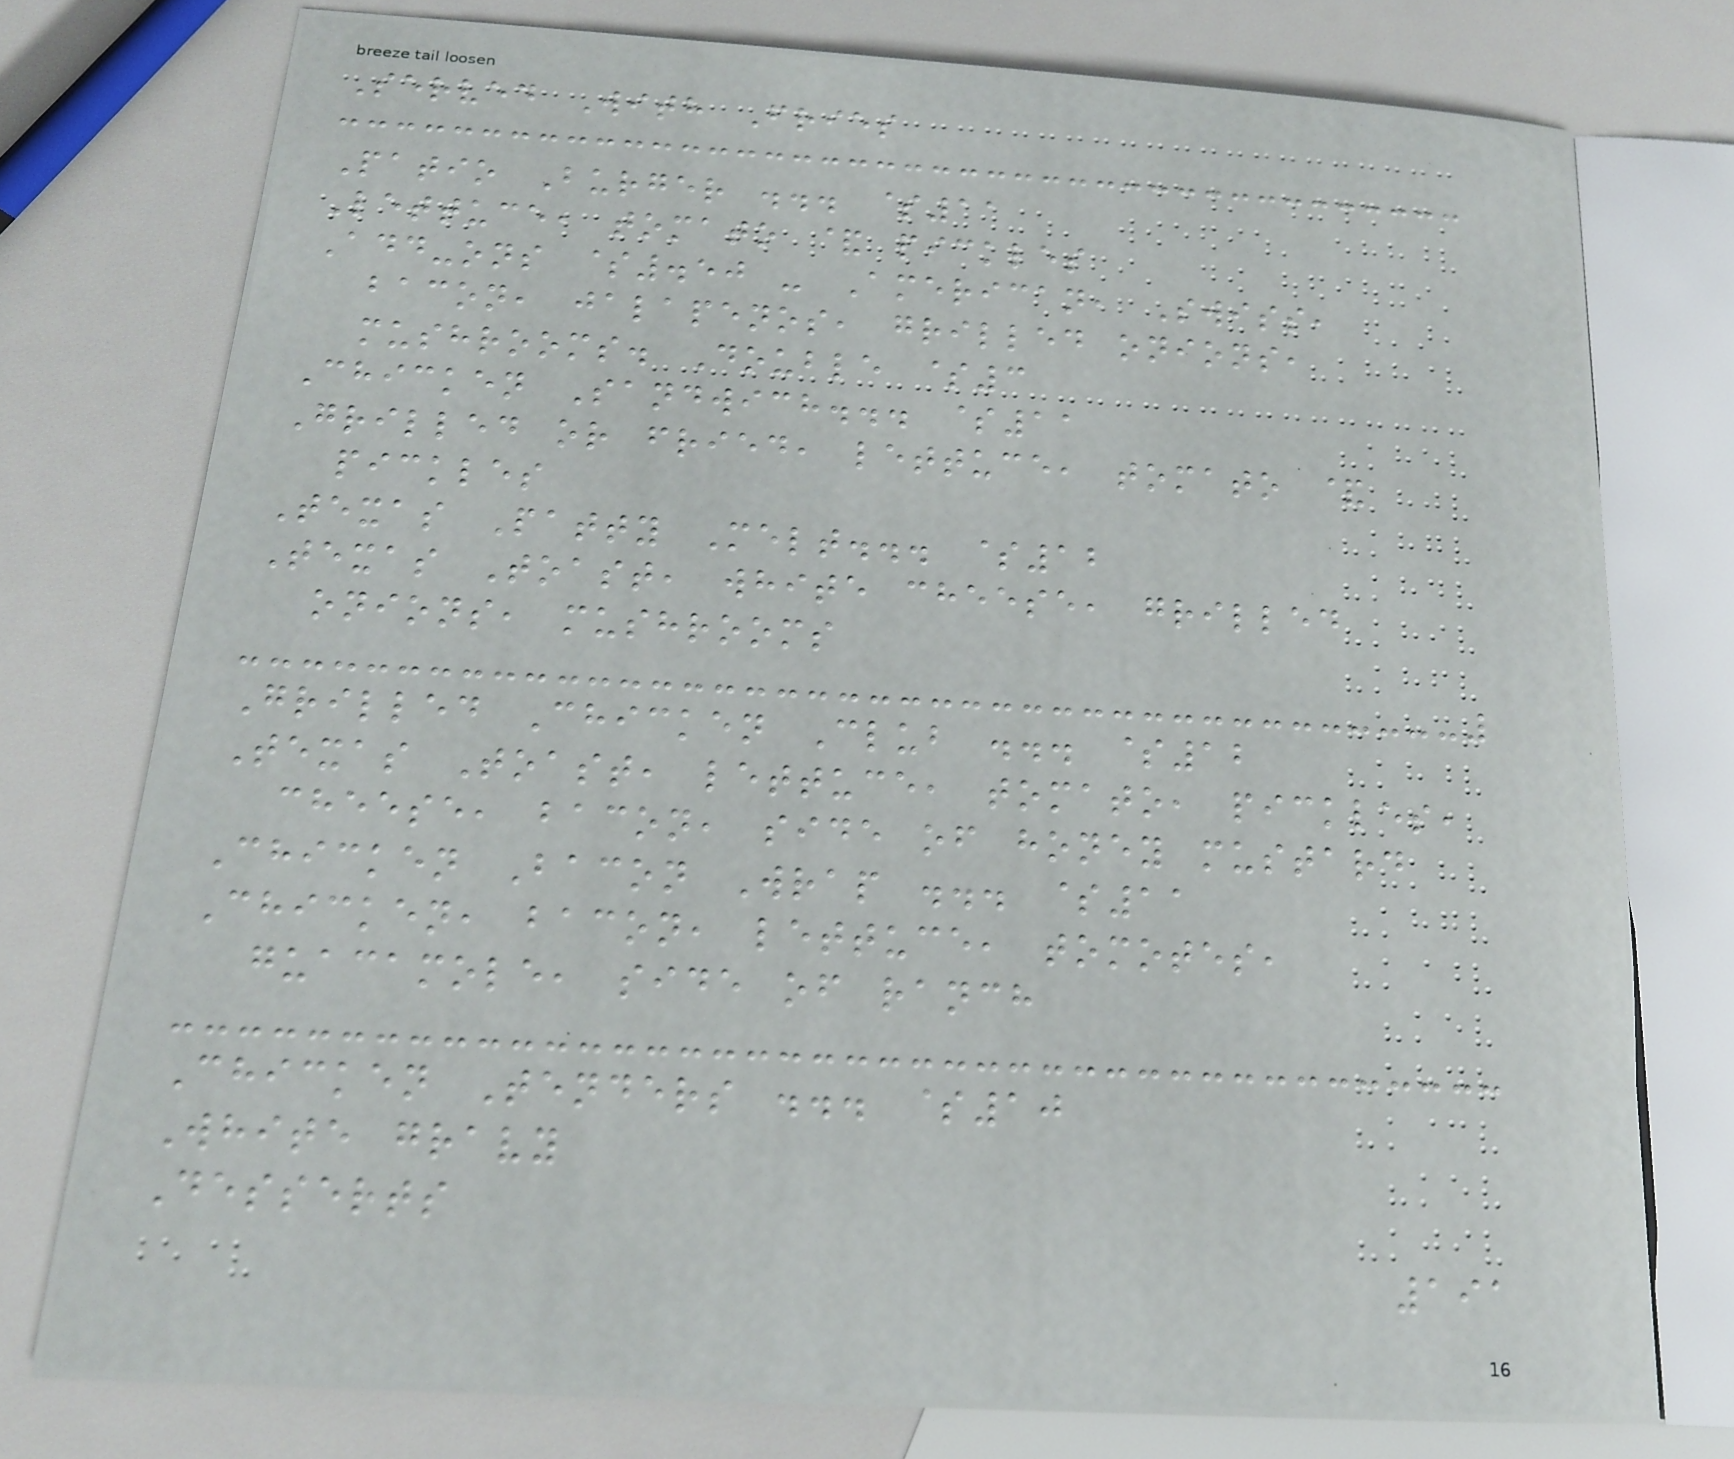Served With Fries
Patio Burger ... $11
Lettuce, tomato & pickles
Add-ons $.50 - American, Swiss,
bacon, jalapenos, grilled onions,
mushrooms. Double $3
Chicken Sandwich... $11
Grilled or fried, lettuce, tomato &
pickles
Texas Patty Melt... $12
Texas Toast, white cheese, grilled
onions, mushrooms
Grilled Chicken Club ... $12
Texas Toast, lettuce, tomato, pickles,
cheese, bacon, side of honey mustard
Chicken Bacon Wrap ... $11
Chicken, bacon, lettuce, tomotes,
guacamole, side of ranch
Chicken Tenders ... $10
White gravy
Desserts
191
